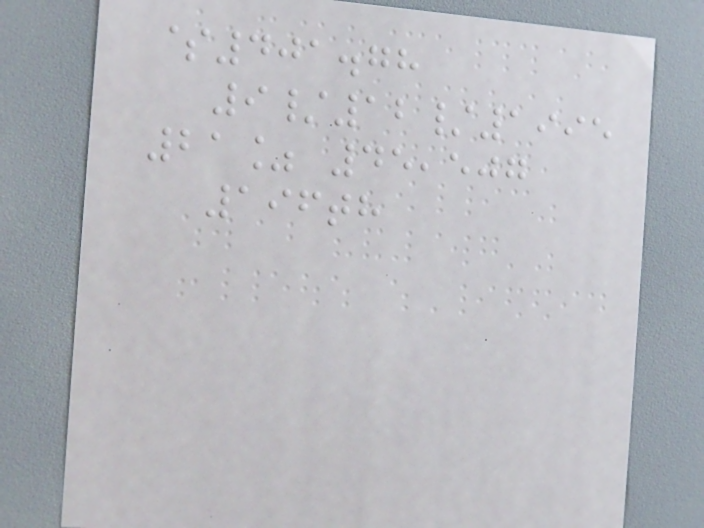$401.78
9/12/1995
21% 45,507
196th
